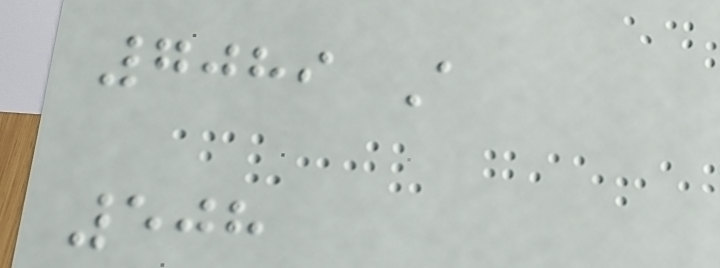7089 A
508
